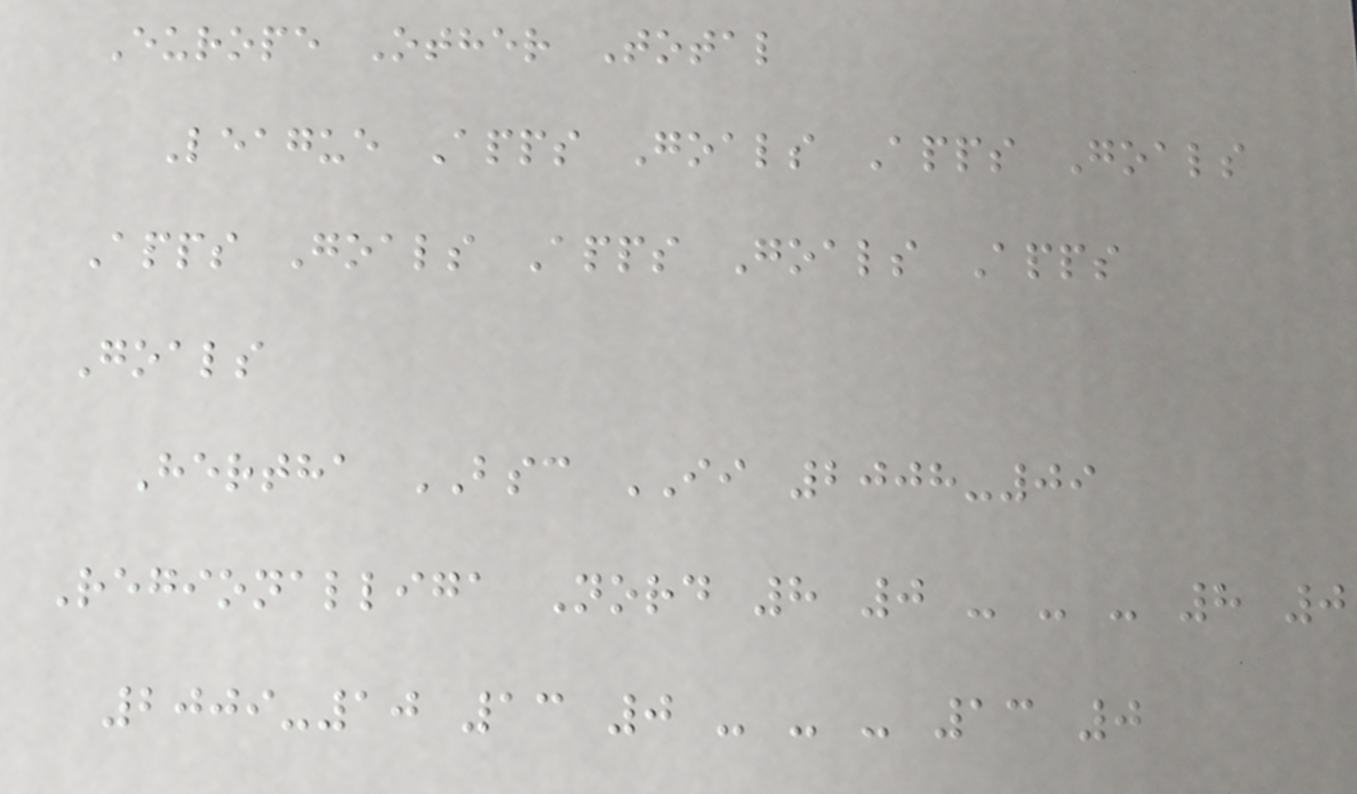Europe Other Total
League Apps Goals Apps Goals
Apps Goals Apps Goals Apps
Goals
Hertha BSC II 2008-09
Regionalliga Nord 8 0 - - - 8 0
2009-10 13 0 - - - 13 0
